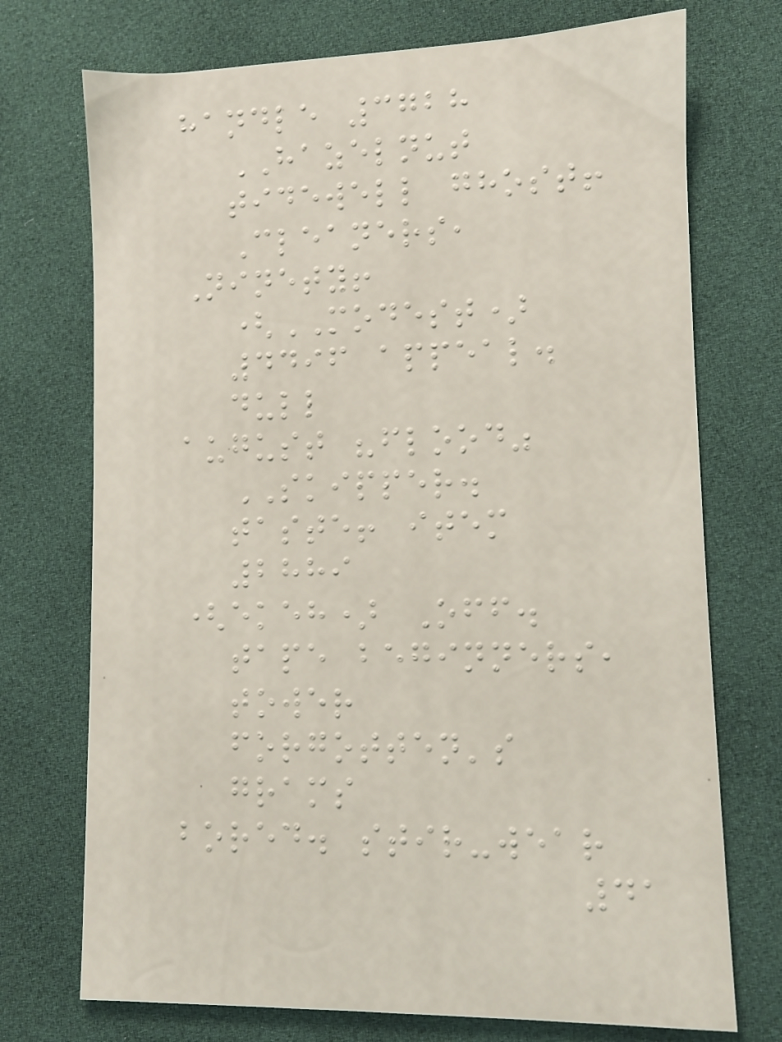handle 3728
HAZELNUT
tidewell ghost!
Cleaners,
Ninety!
(MODEST)
4496 appeal.
dull
august "flood"
SKIPPER.
taste! item
2889
(ekeh) Off.
tape beginners,
tower
forgotten's
grams
bored. stir-wear
41
